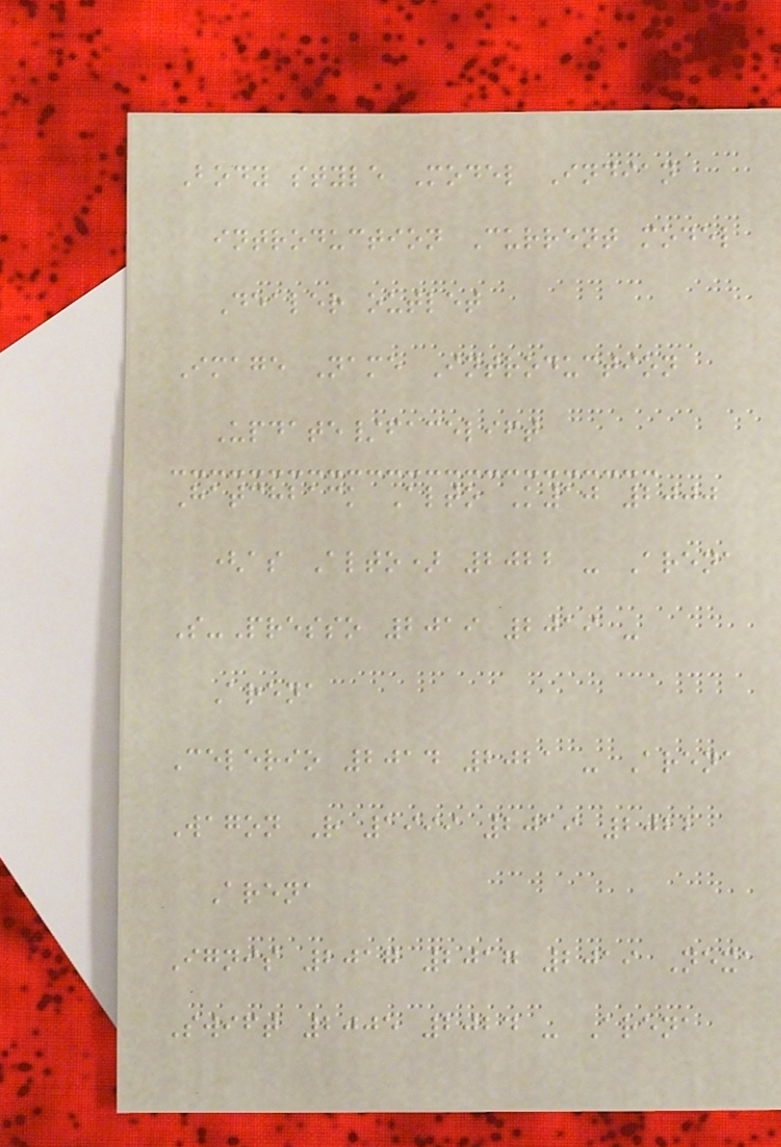Body style Model Indian
introduction Current model
Dealer outlet
Image Name Introduction
Update/facelift
Hatchback Alto K10 2000
(as Alto) 2022 - Arena
S-Presso 2019 2019 -
Arena
Celerio 2014 2021 - Arena
Wagon R 1999 2019 2022
Arena
Ignis 2017 2017 2019 Nexa
Swift 2005 2024 - Arena
